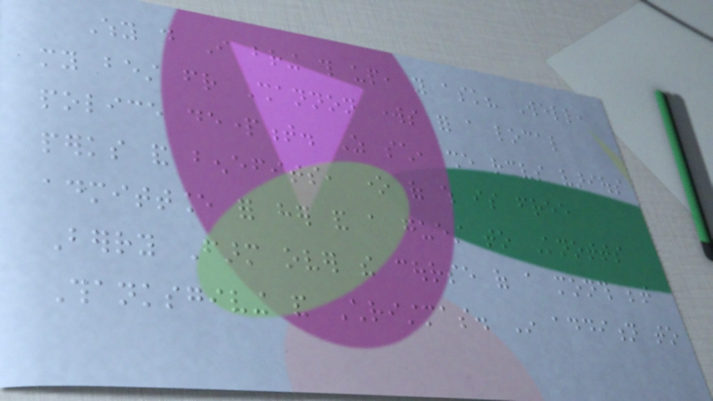Why do I bring this up, you ask? Well,
my best friend Shannon works for a local
police department. As such, she receives various
perks and benefits, one of which is free
admittance for her and a guest to Knotts
Berry Farm over the course of a month between
Thanksgiving and Christmas. In addition to
